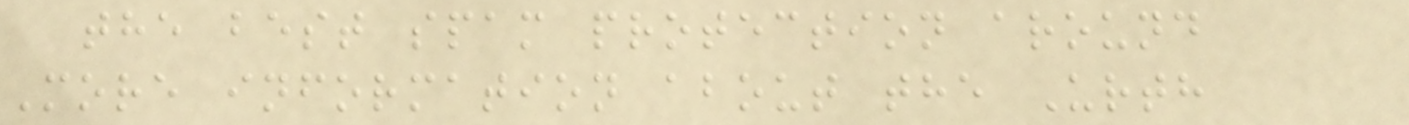the best spam protection around
More information about the Urth
